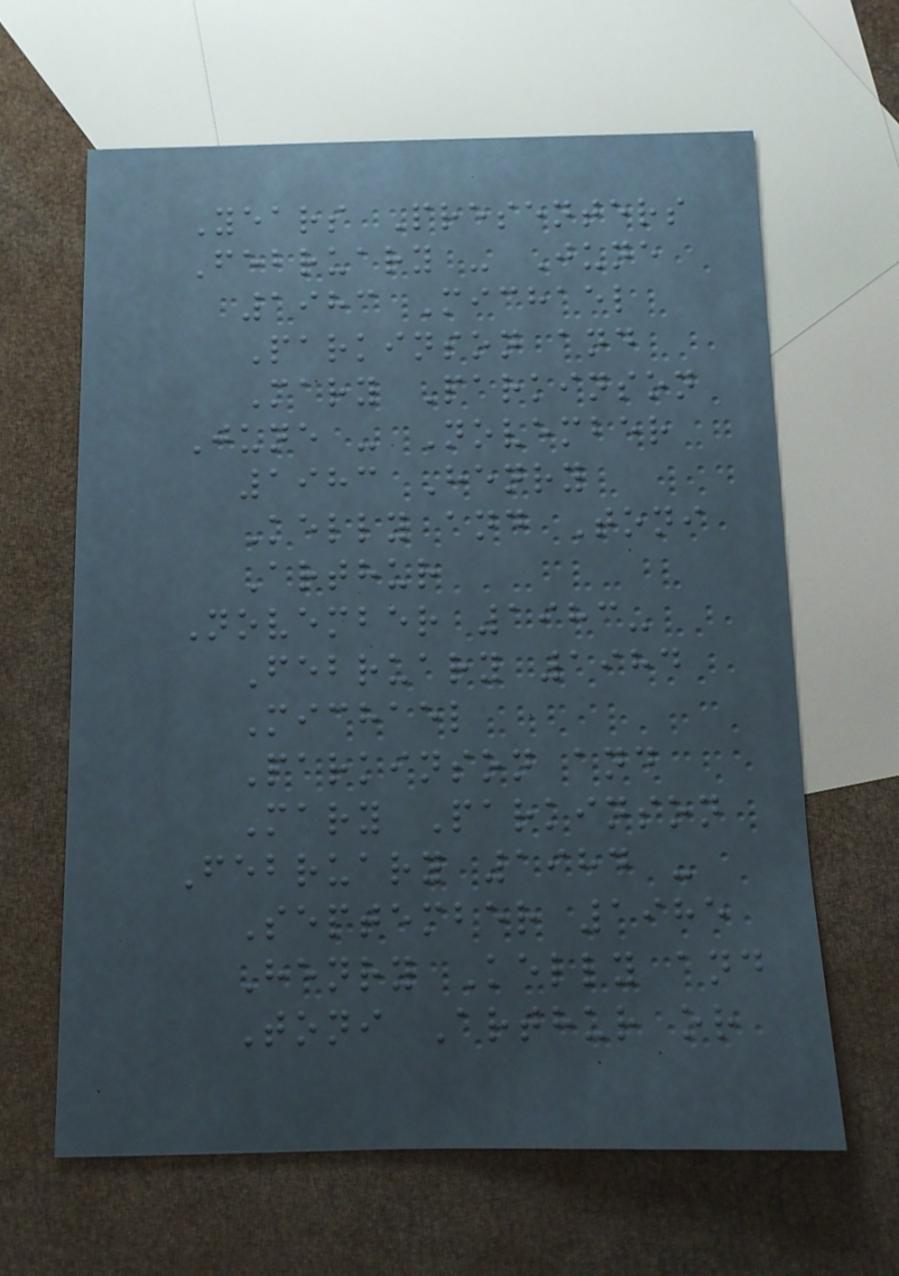Years Presenters
February - June
1983 Michael
Parkinson and
Mary Parkinson
June - November
1983 Henry
Kelly and Toni
Arthur
November 1983-
February 1984
Michael
Parkinson and
Mary Parkinson
February 1984 -
September 1985
Henry Kelly and
Toni Arthur or
